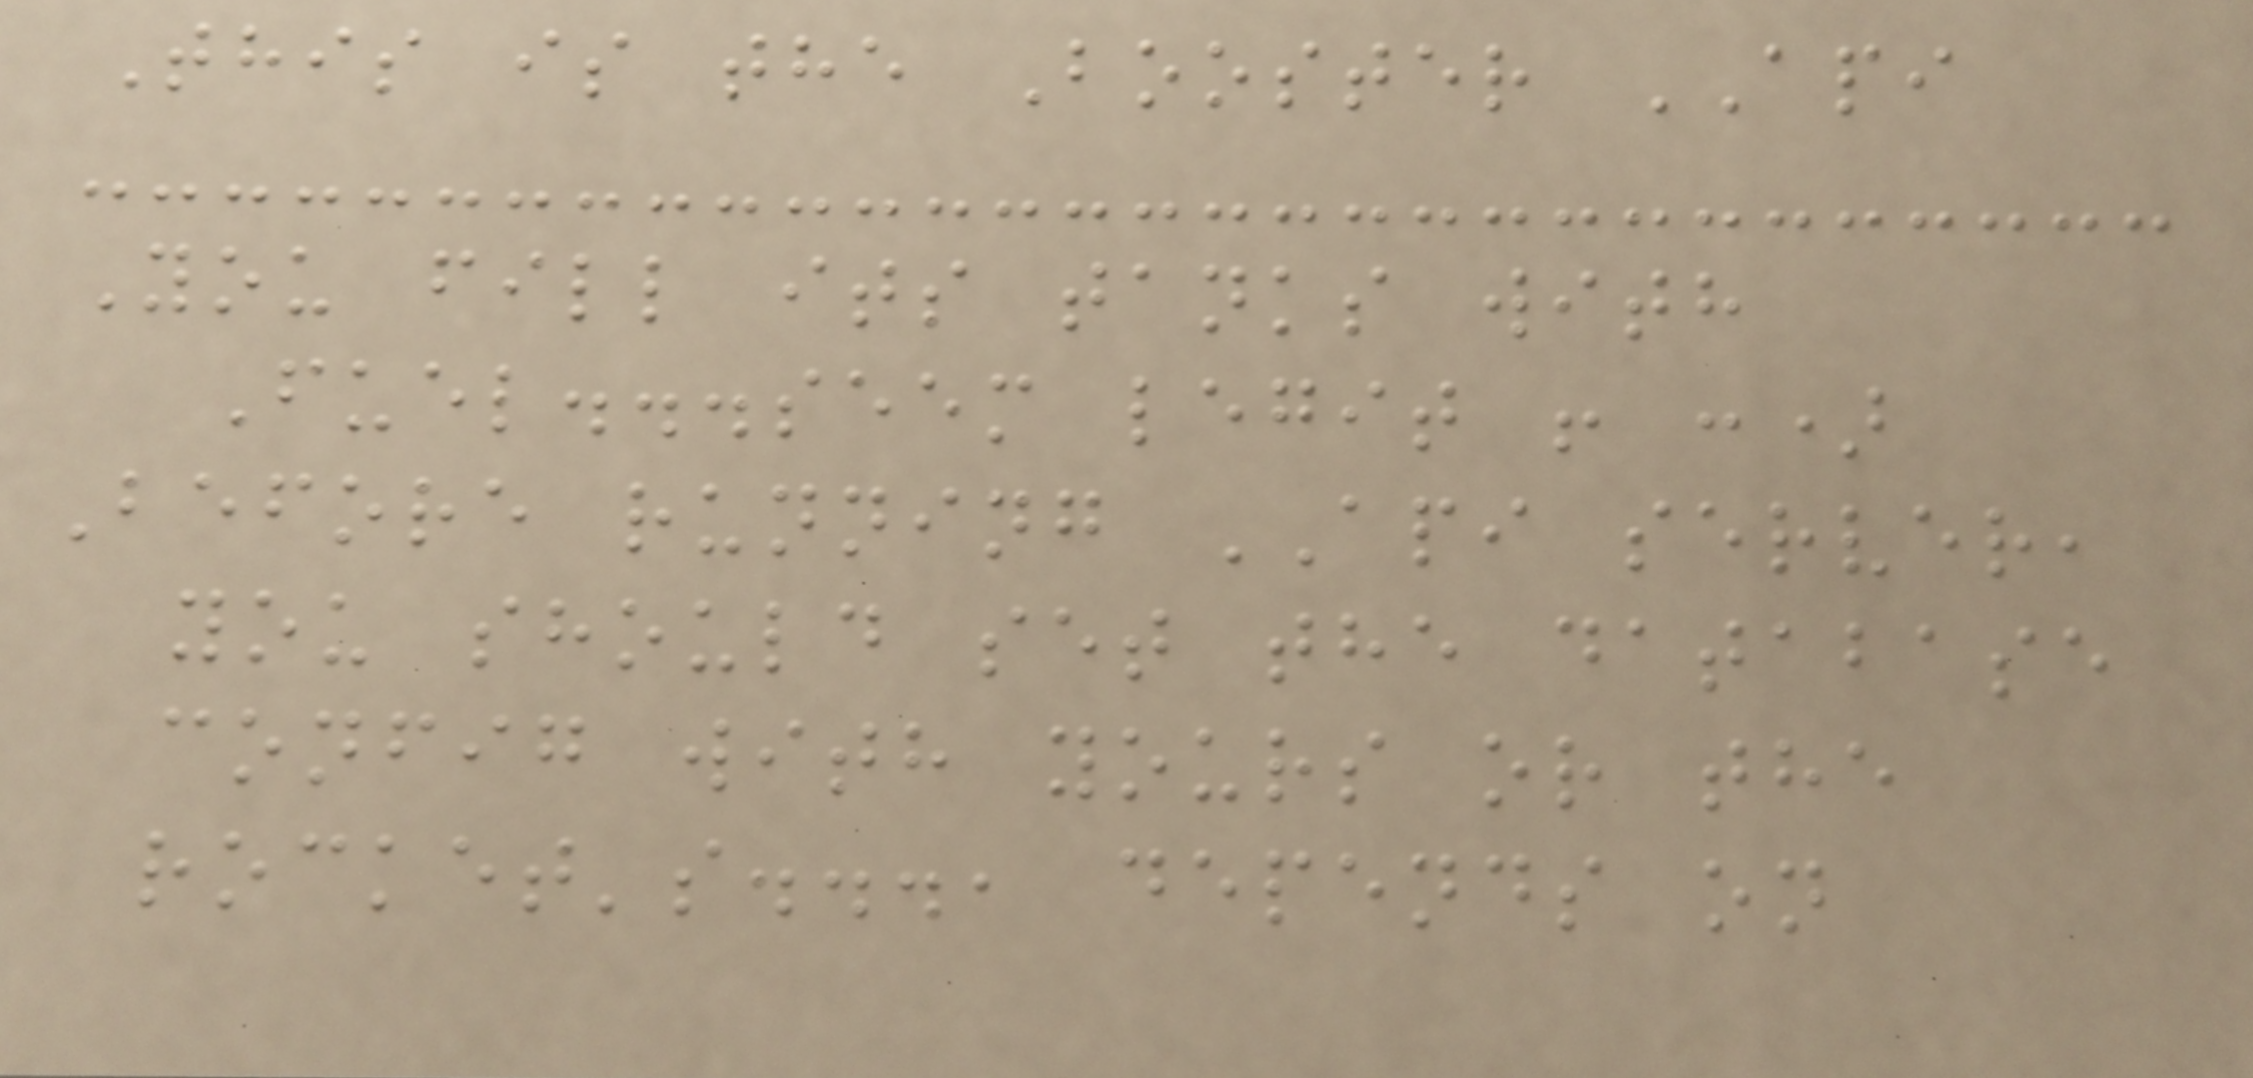This is the Booster API
You fill its tanks with
Fuel...seem legit ! :)
Before running API server,
you should set the database
config with yours or the
rocket's..., depends on
